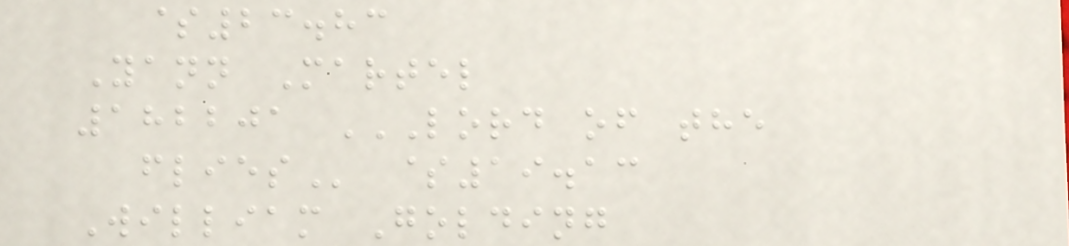$23.83
Yann Martel
182201 LORD OF THE
FLIES $19.13
William Golding
